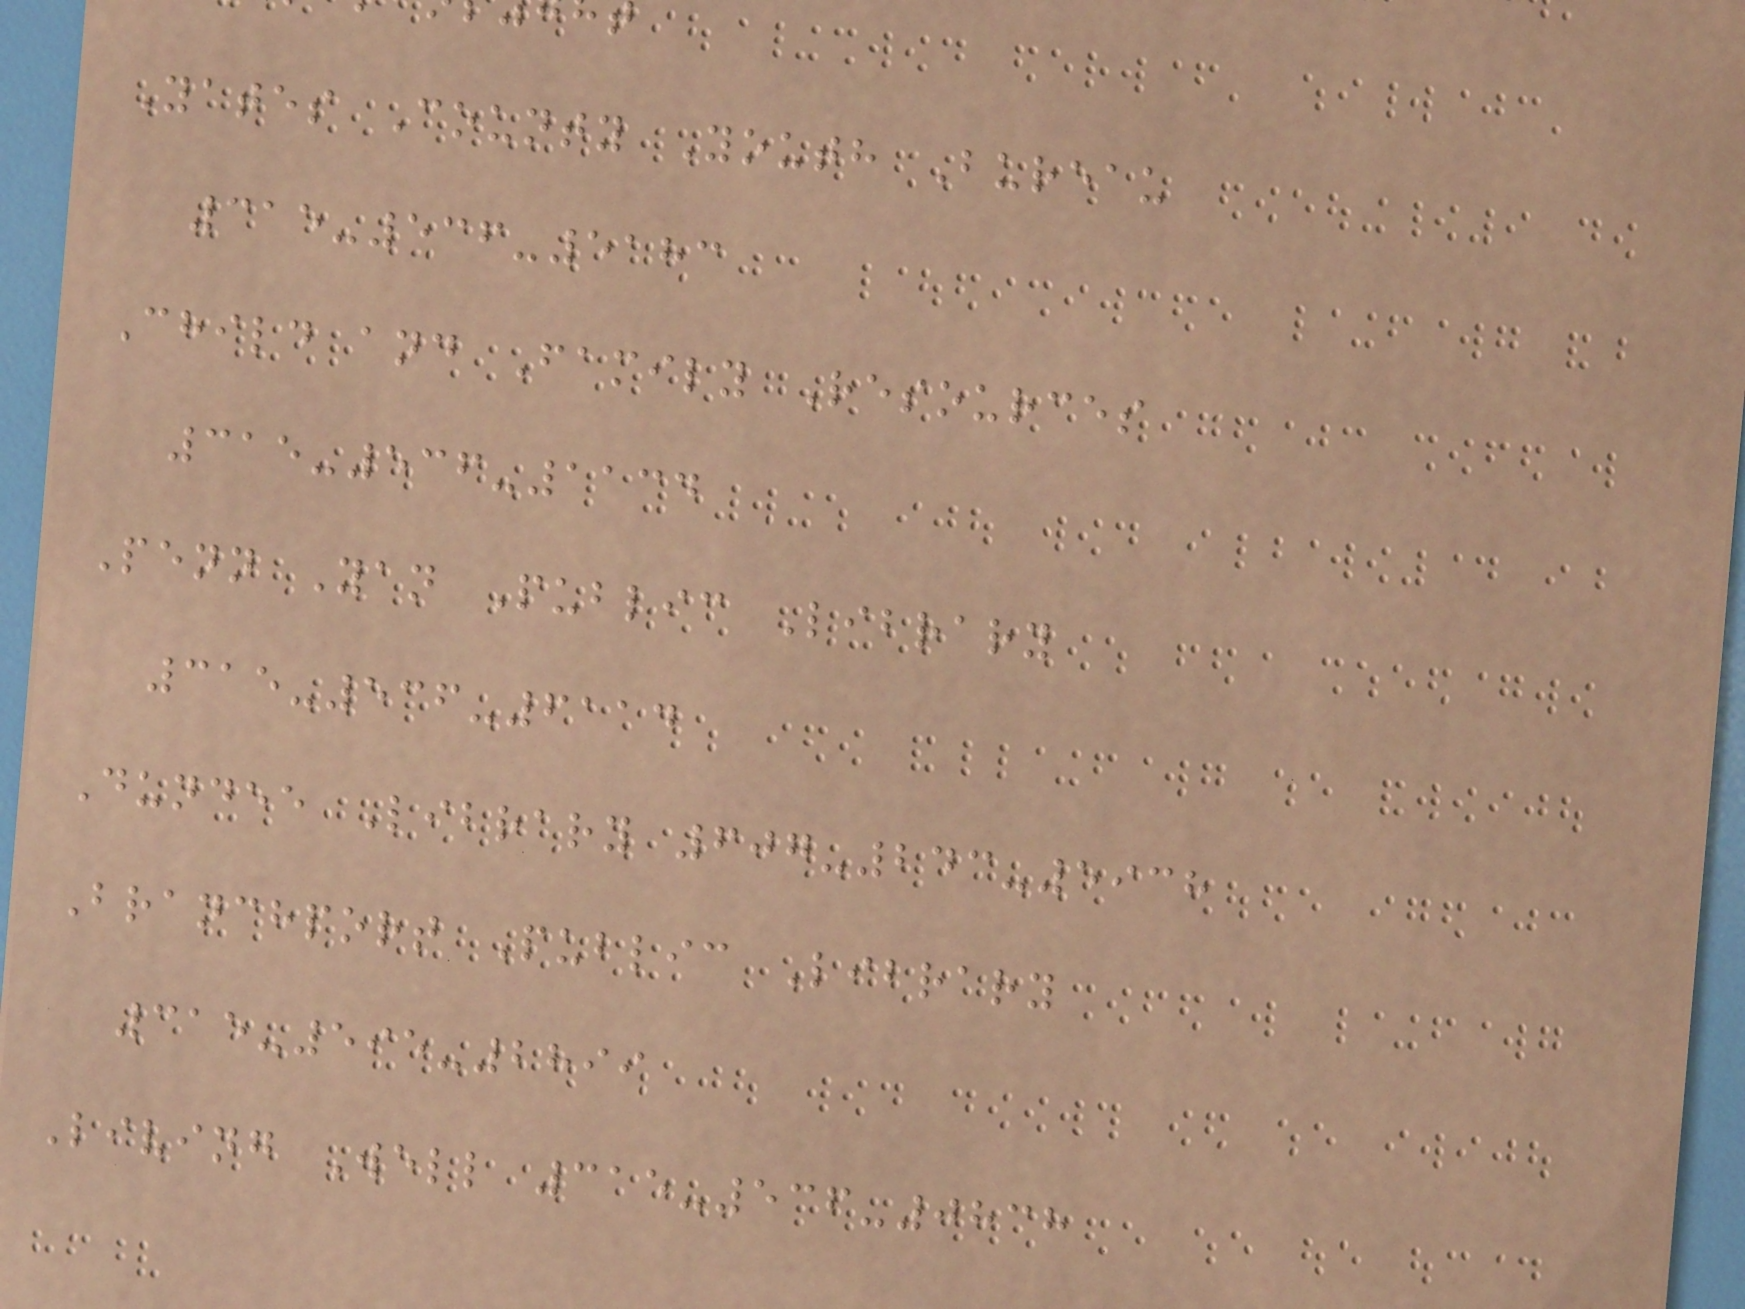Yates County Youth Bureau
315-536-5183
Child and Family Resources
315-536-1134
Penn Yan Public Library
315-536-6114
Dundee Library 607-243-5938
Branchport Public Library
315-595-2899
Living Well 315-536-0838
